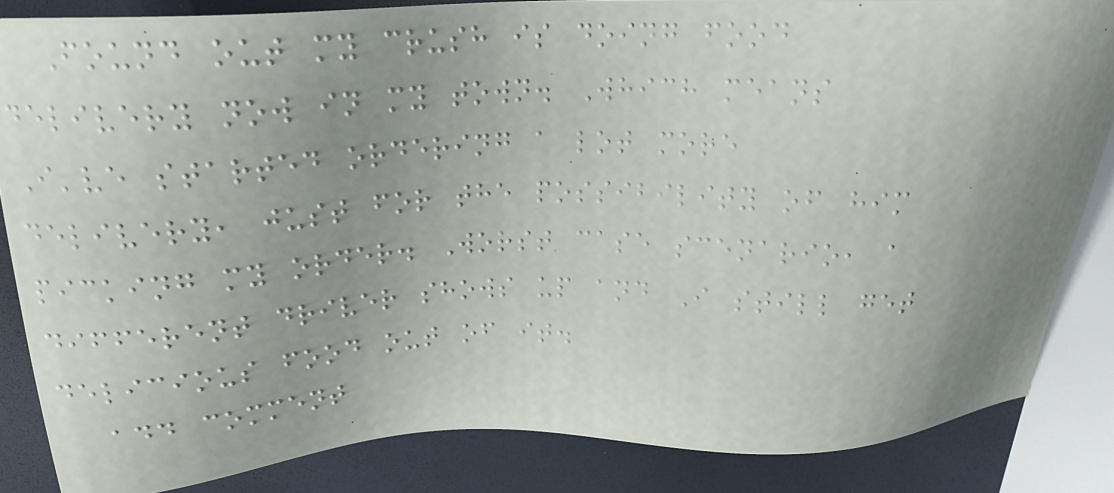Found out my crush is doing food
delivery now in my town. Which means
I've started ordering a lot more
delivery, just for the possibility of him
picking my order. Worst case scenario, a
different driver shows up and I still get
delicious food out of it.
add comment
